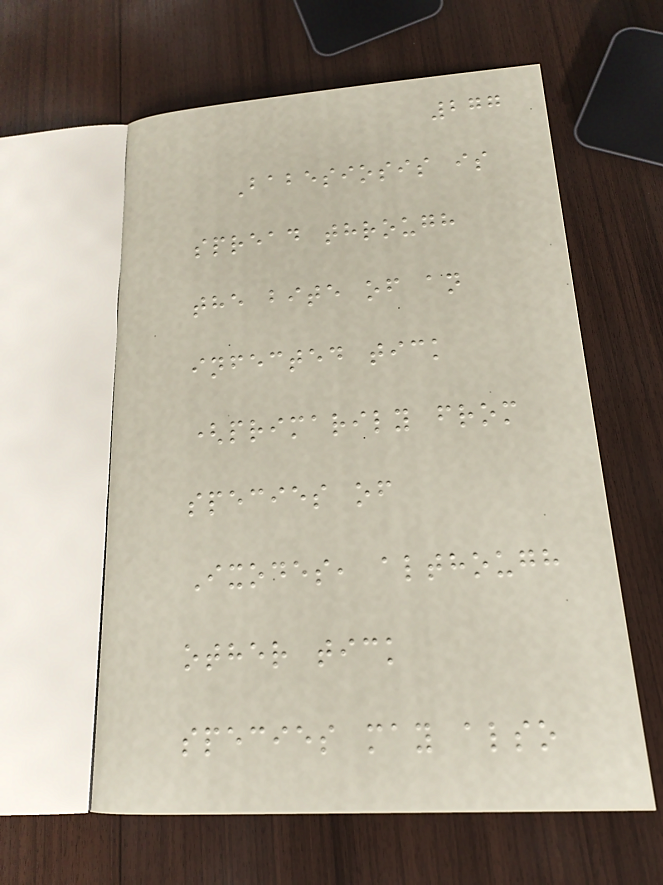277
Babesiosis is
spread through
the bite of an
infected tick
(primarily from
species of
Ixodes, although
other tick
species may also
